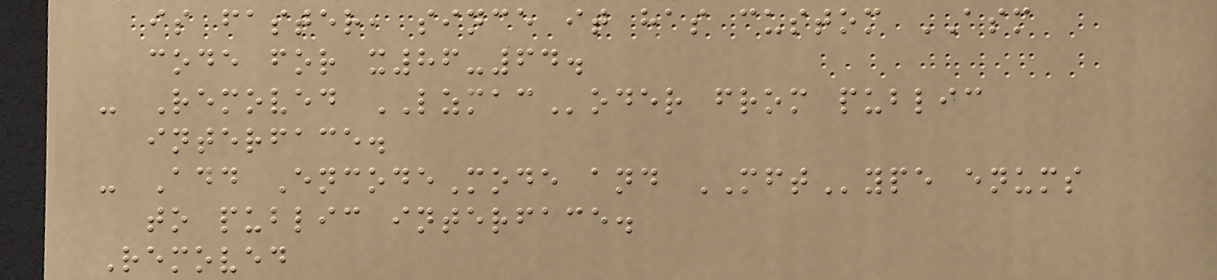is faster, since it has custom ASM
code for x86-64.
- Removed LZMACoder from public
interface.
- Add EncodeMode and MFType enums
to public interface.
Removed
